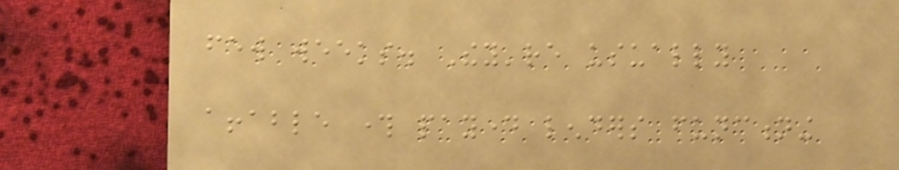few weeks. They're usually
affable through payday lenders functioning
